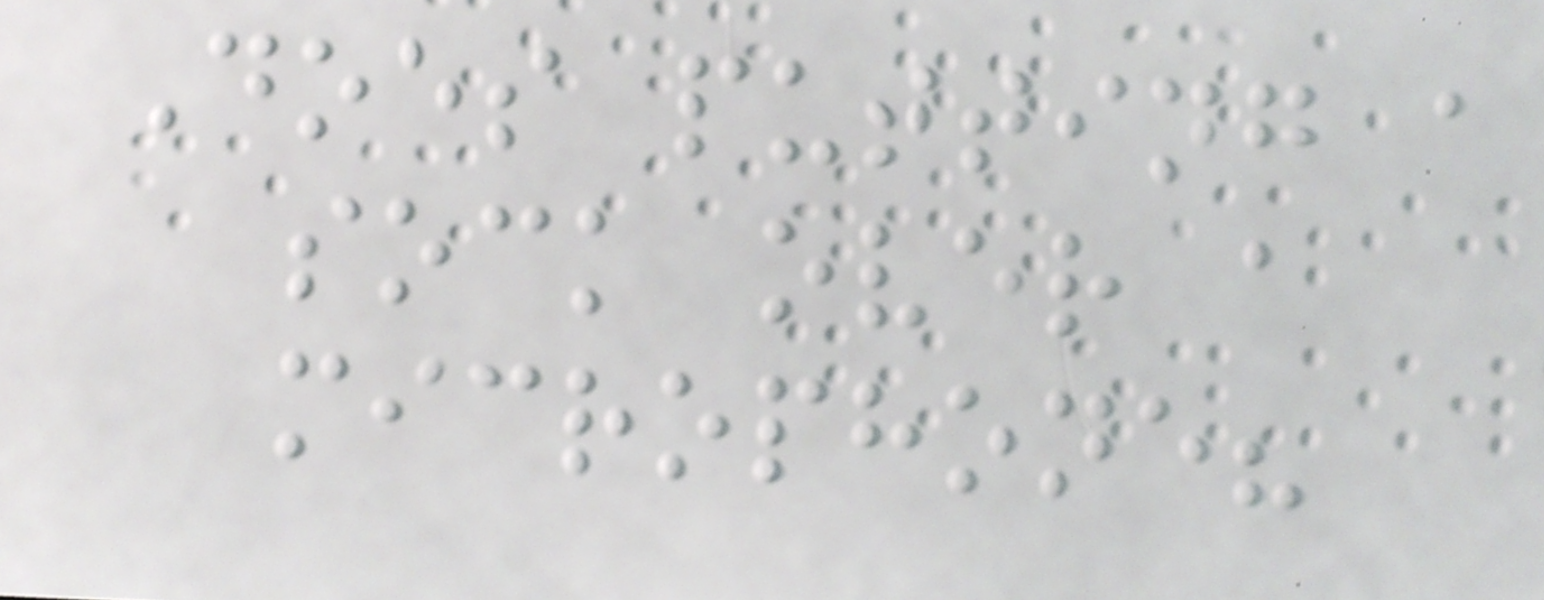Does putting a
sock over a
microphone?
